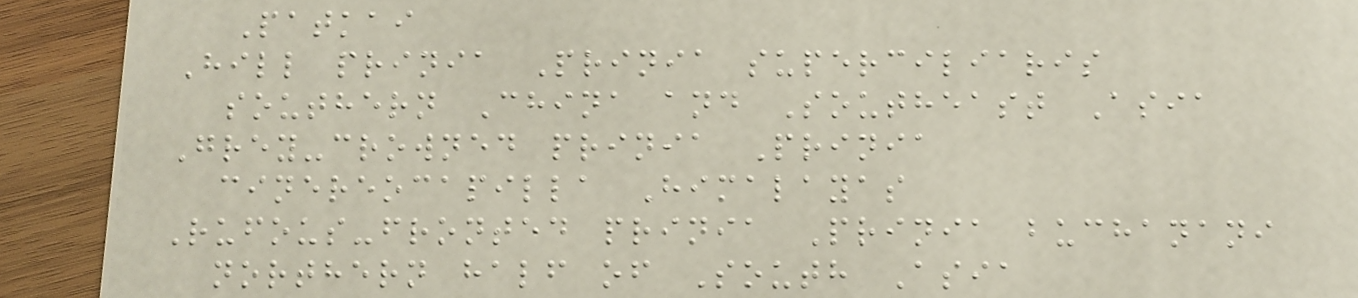Patkai
Hill prinia Prinia superciliaris
southern China and Southeast Asia
Grey-crowned prinia Prinia
cinereocapilla Himalayas
Rufous-fronted prinia Prinia buchanani
northern half of South Asia
